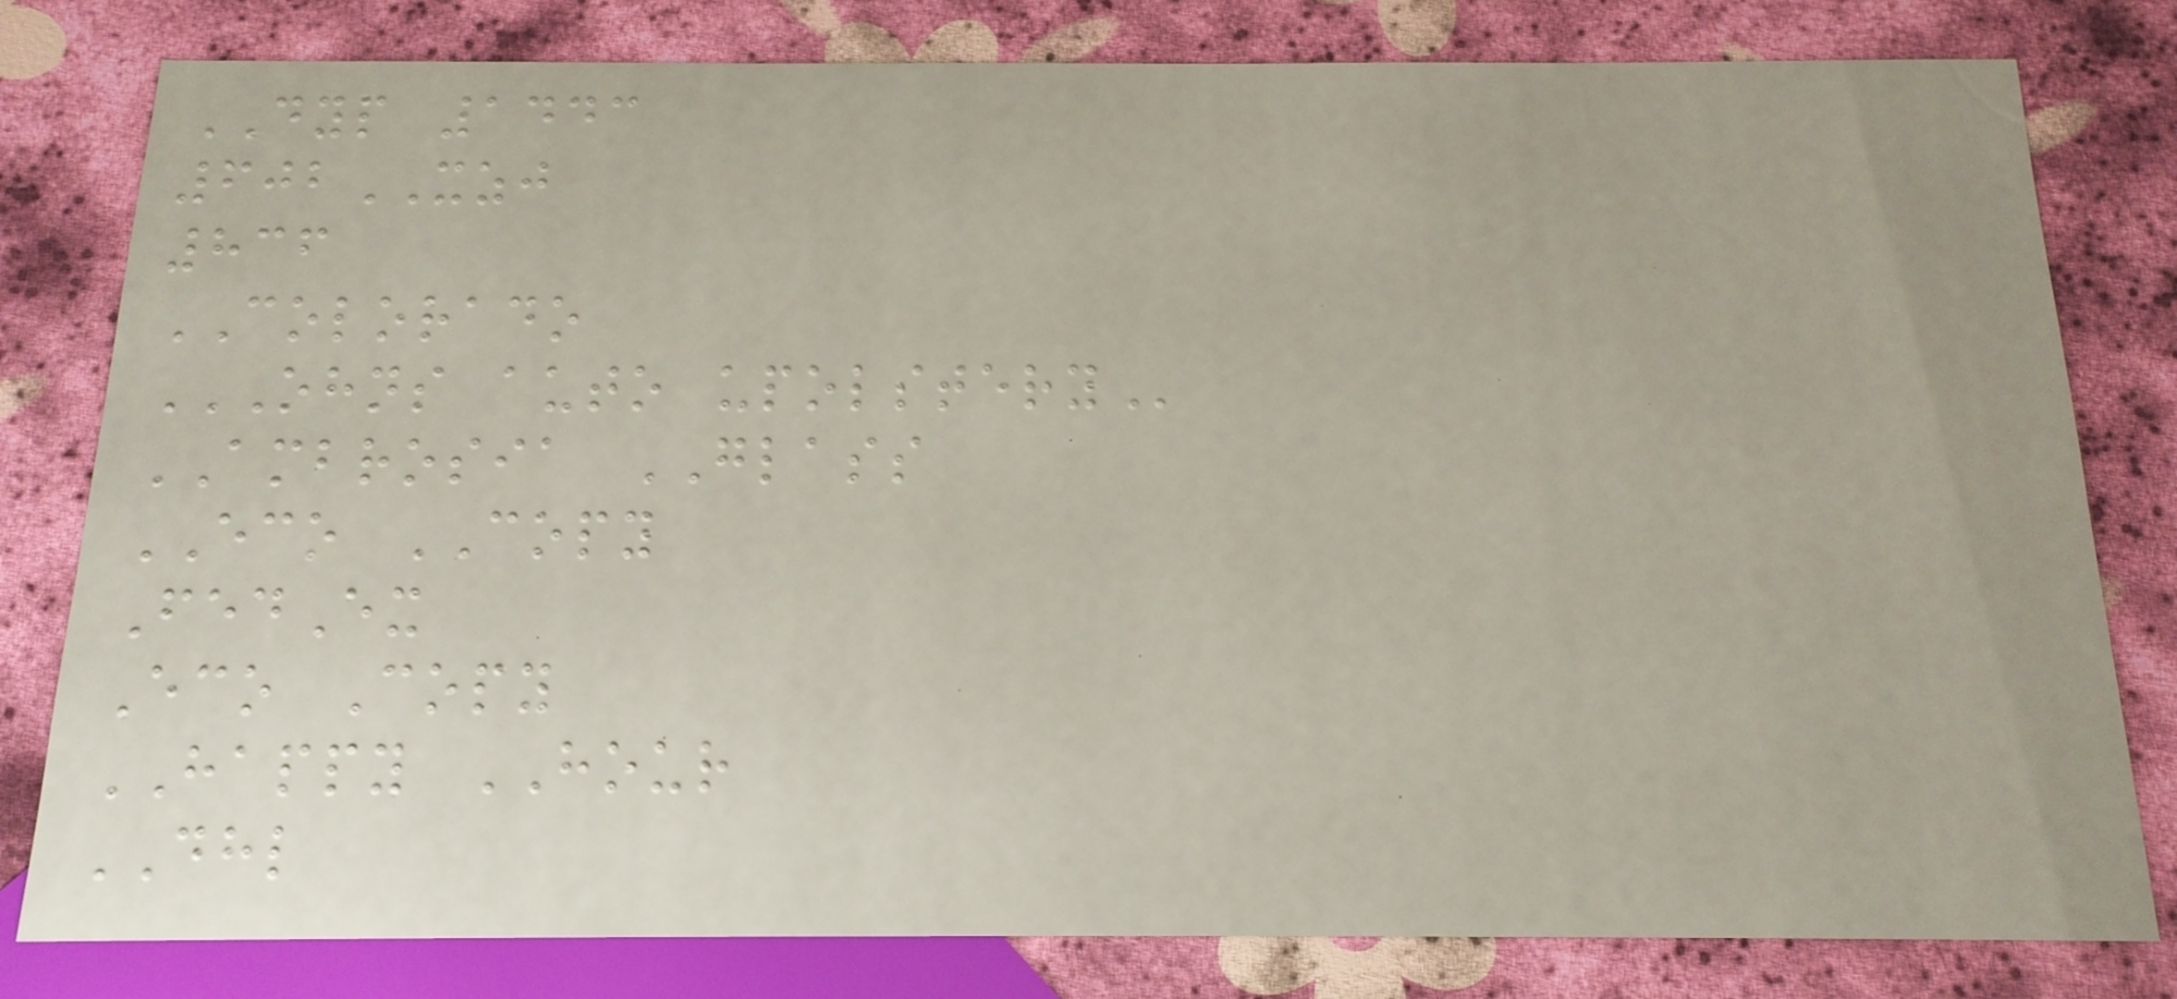DYP 1443
602XZJ
836
COLORADO
OHNS AUTO UPOLSTERY
AMBROSIA GLASS
ECO COPY
FedEx
Eco Copy
HAPPY HOUR
DHL
